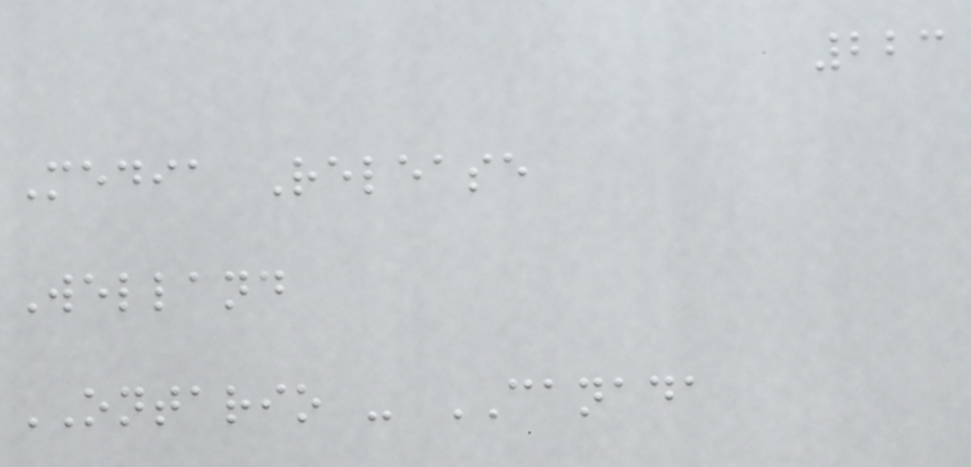223
Media Release
Welland
ONTARIO - CANADA
